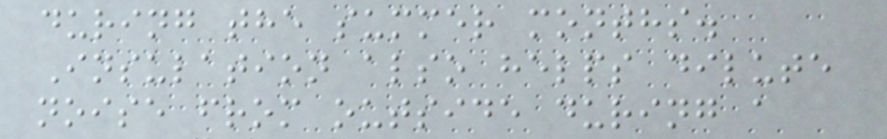during the summer months.
Insulation also helps dilute
noise from outside during a
